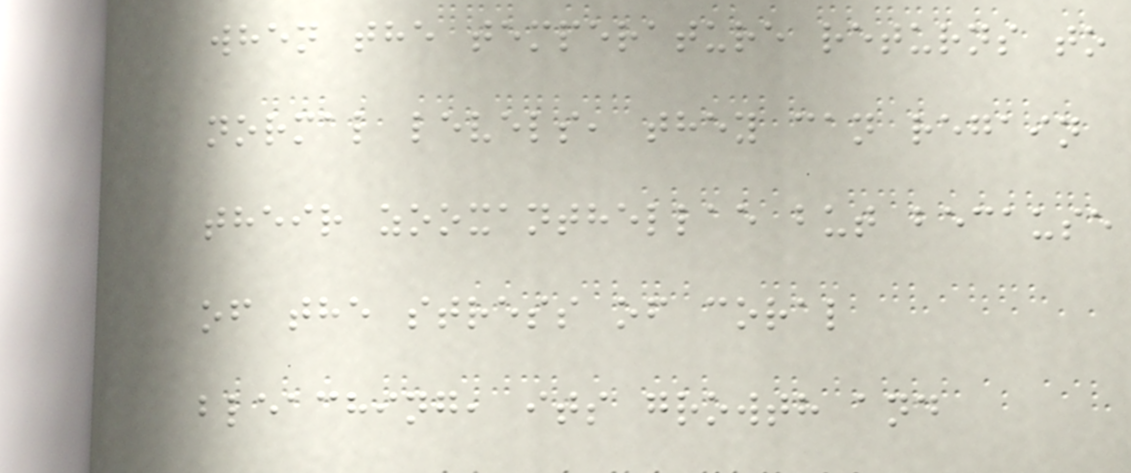when the temperature returns to
normal levels, they can regain
their zooxanthellae but because
of the stress of coral
bleaching, its growth and
